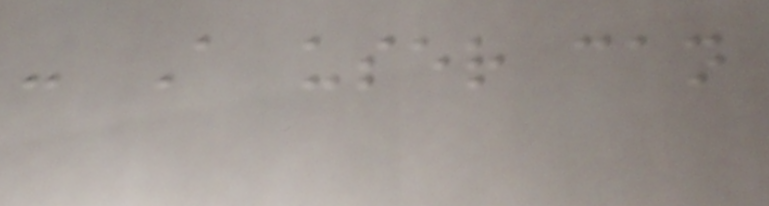- A user can
